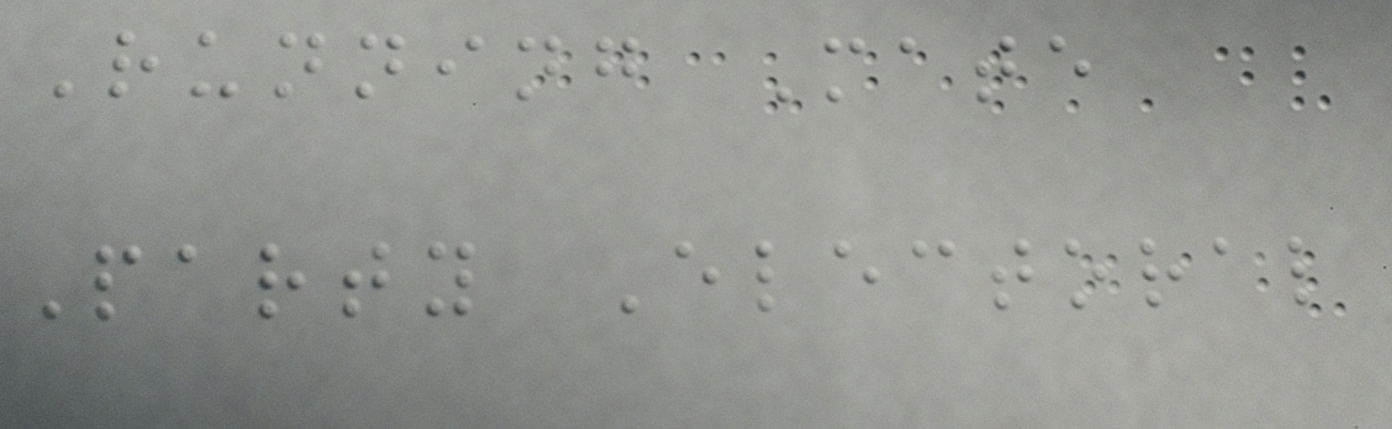Running Mate
Party Electoral
